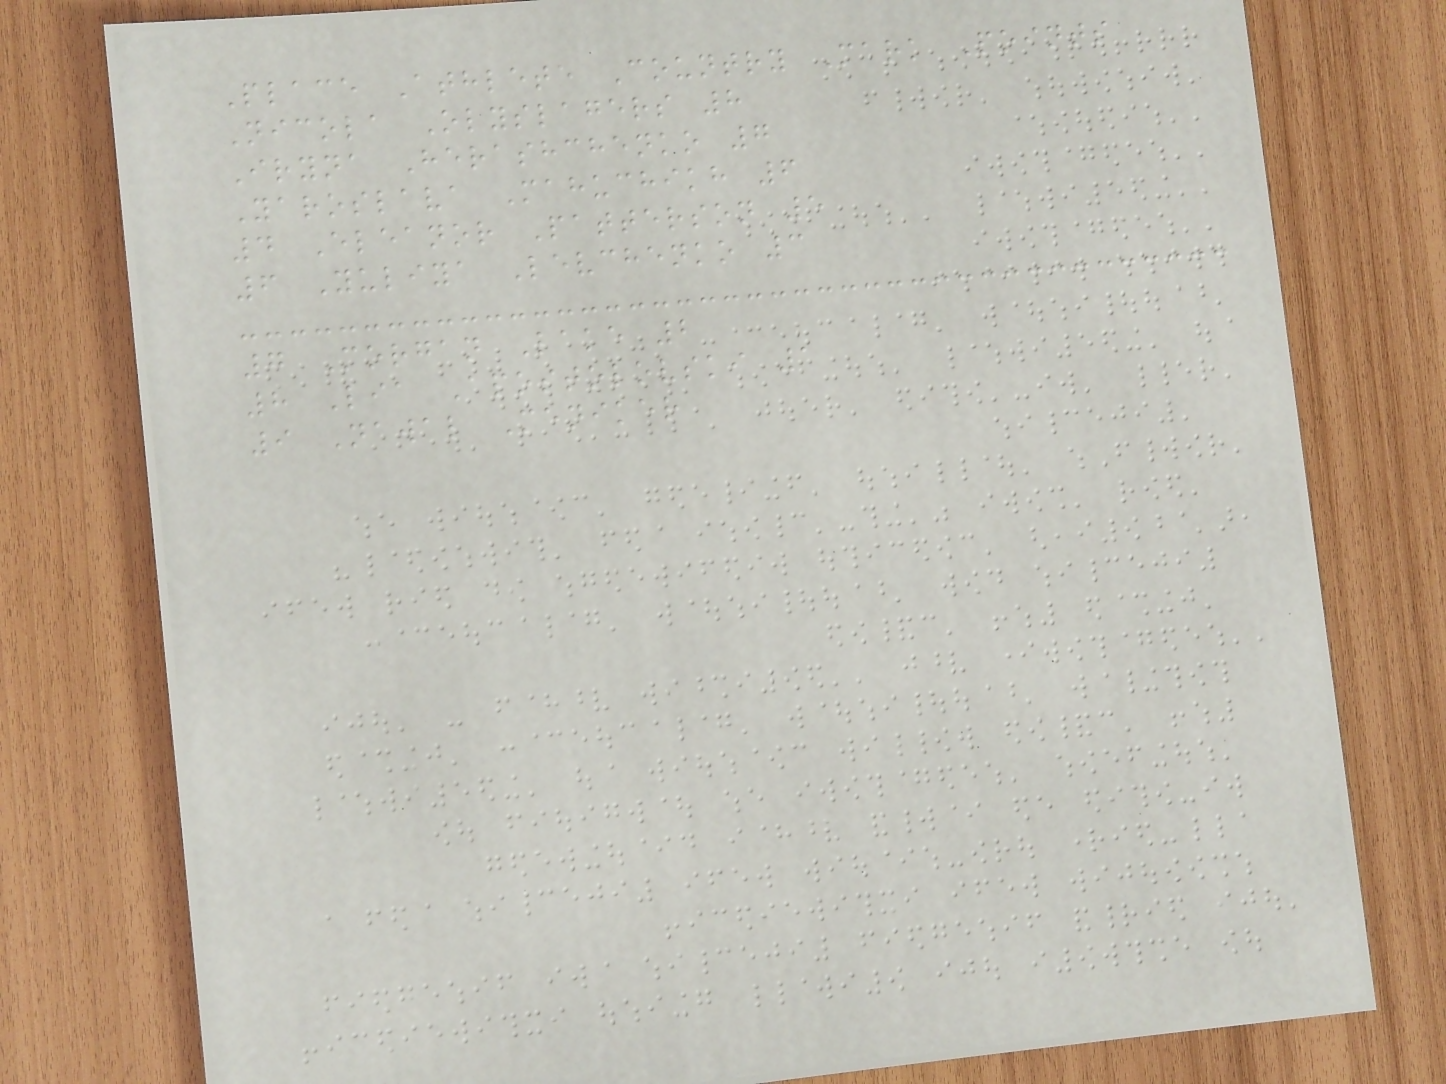Place Athlete Country Mark Points
Nicola Olyslagers 8
Iryna Herashchenko 7
Yaroslava Mahuchikh 6
4 Eleanor Patterson 5
6 Yuliya Levchenko 3
7 Morgan Lake 2
8 Lia Apostolovski 1
9 Nawal Meniker
